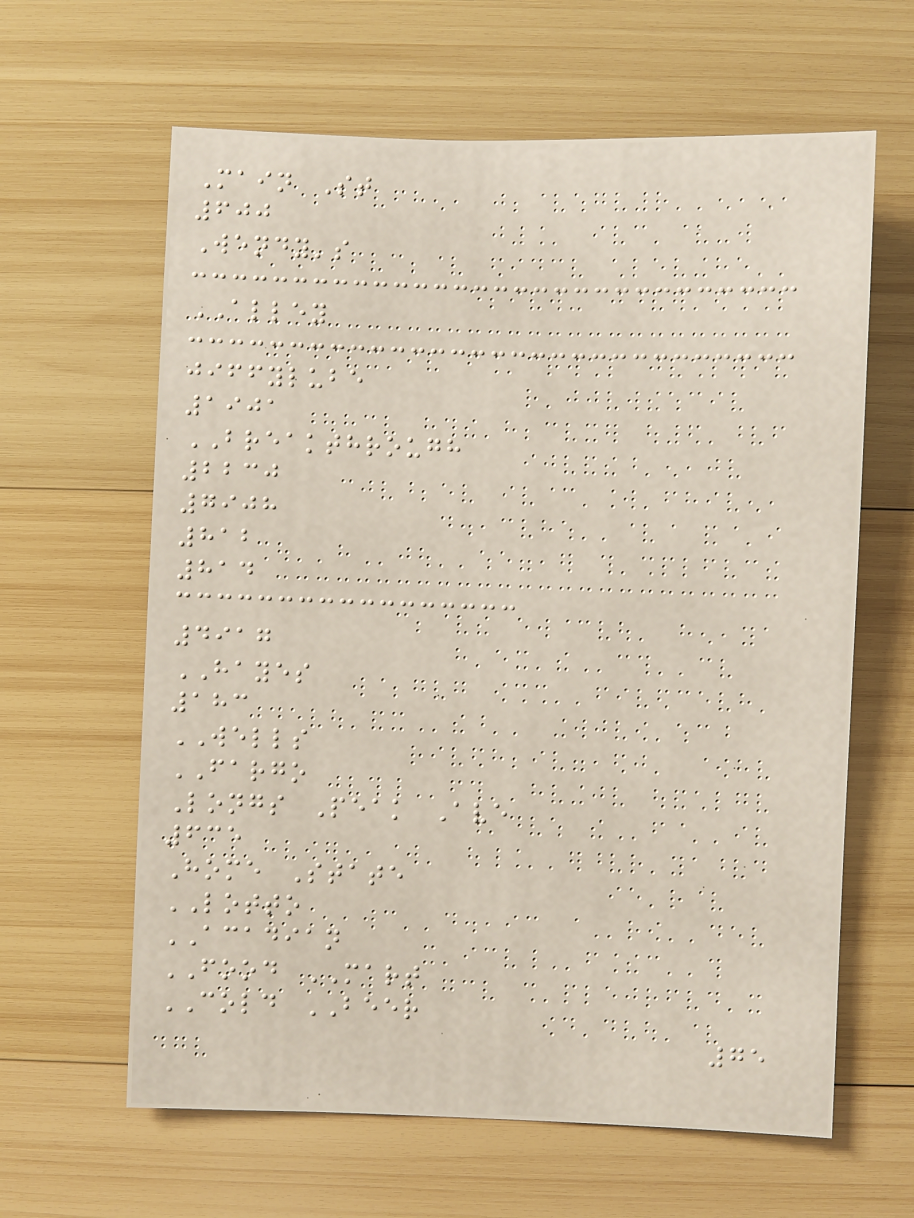Main St
600
Wendy's
ALLEY
jiffylube
1901
BREAKTHROUGH
2230
7908
812
814
4917
HAYES
183
WELLS
FARGO
Longs Peak Ave
635
Home State
LOTTO
ACADIAN
FOOD MART
COLD BEER
75
